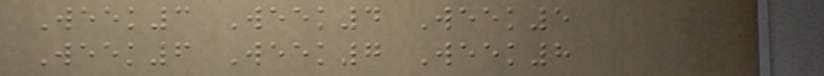Week3 Week4 Week5
Week6 Week7 Week8
